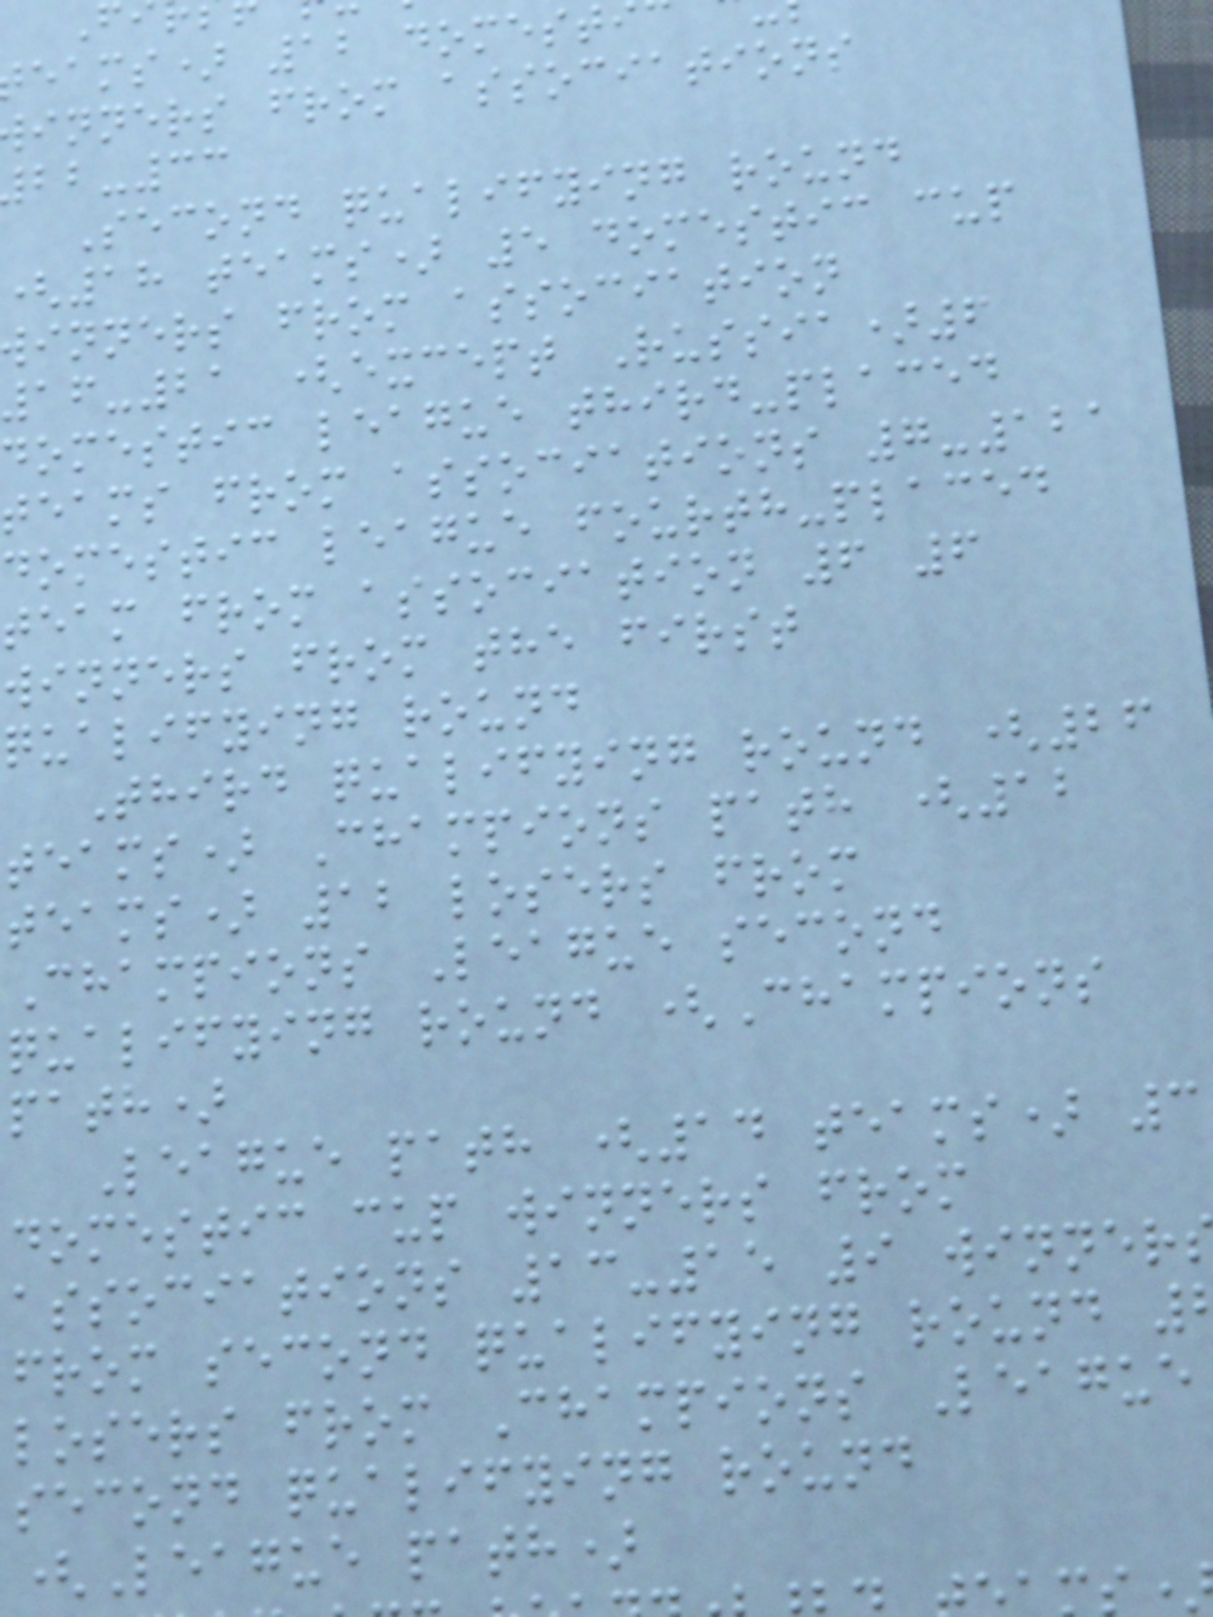eams) 12 domesti
inners from associations
-33
Second qualifying round
18 teams) 5 domestic cup
inners from association
16-21 (except Russia)6
domestic league third-placed
teams from associations 7-121
domestic league fourth-placed
team from association 6 6
winners from the first
qualifying round
Third qualifying round (26
teams) Champions path (12
teams) 12 losers from
Champions League second
qualifying round (Champions
path)
League path (14 teams) 3
domestic cup winners from
associations 13-15 9 winner
from second qualifying round
losers from Champions League
second qualifying round
(League path)
